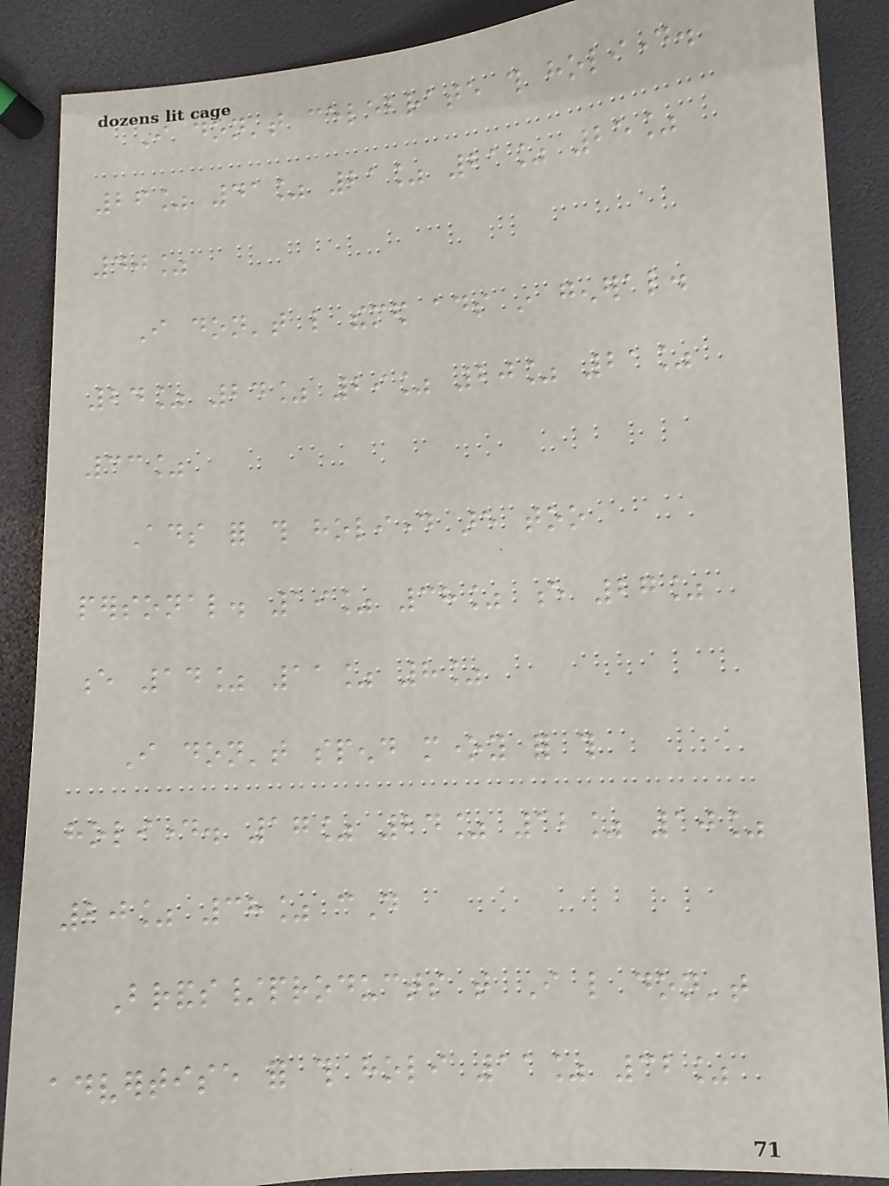I don't celebrate this holiday.
26% 41% 21% 21% 25%
40%
I don't like themed ads in general.
24% 24% 29% 20% 21%
33%
Ads for this holiday are too
personal. 19% 38% e 27%
e 14% 11% 8%
I don't spend money for this
holiday. 17% 24% 12% 10%
20% 38% cD
Brands/products that I like don't
advertise for this holi 11% 32%
